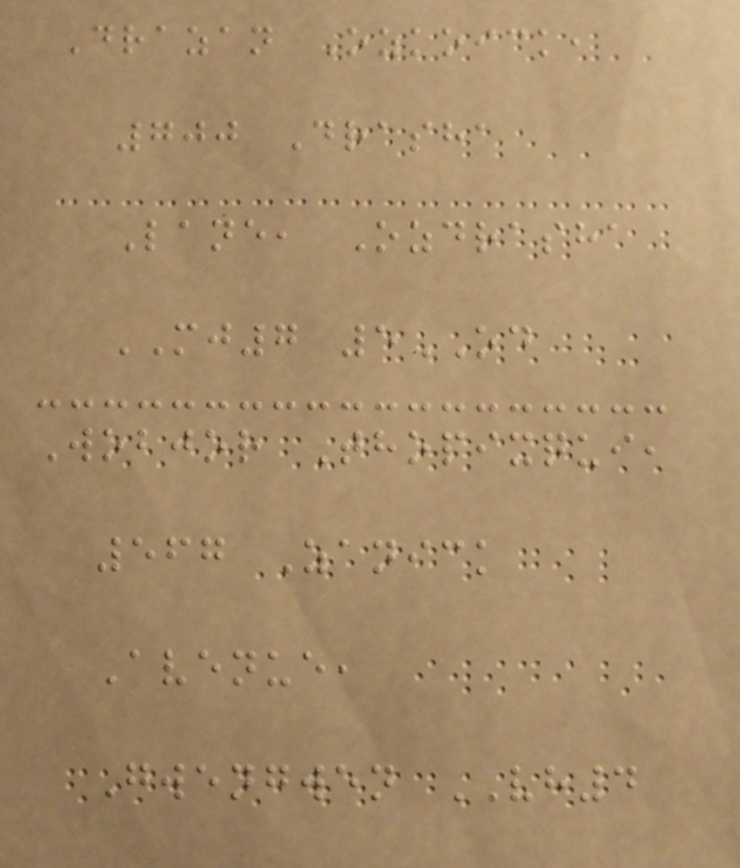Drazan Ozkoick,
700 Drasha
Lane, Ozdrasha
MJ7 5OD
Wobjor Thopixqui,
567 Zanick
Avenue,
Gwengwen VH4
